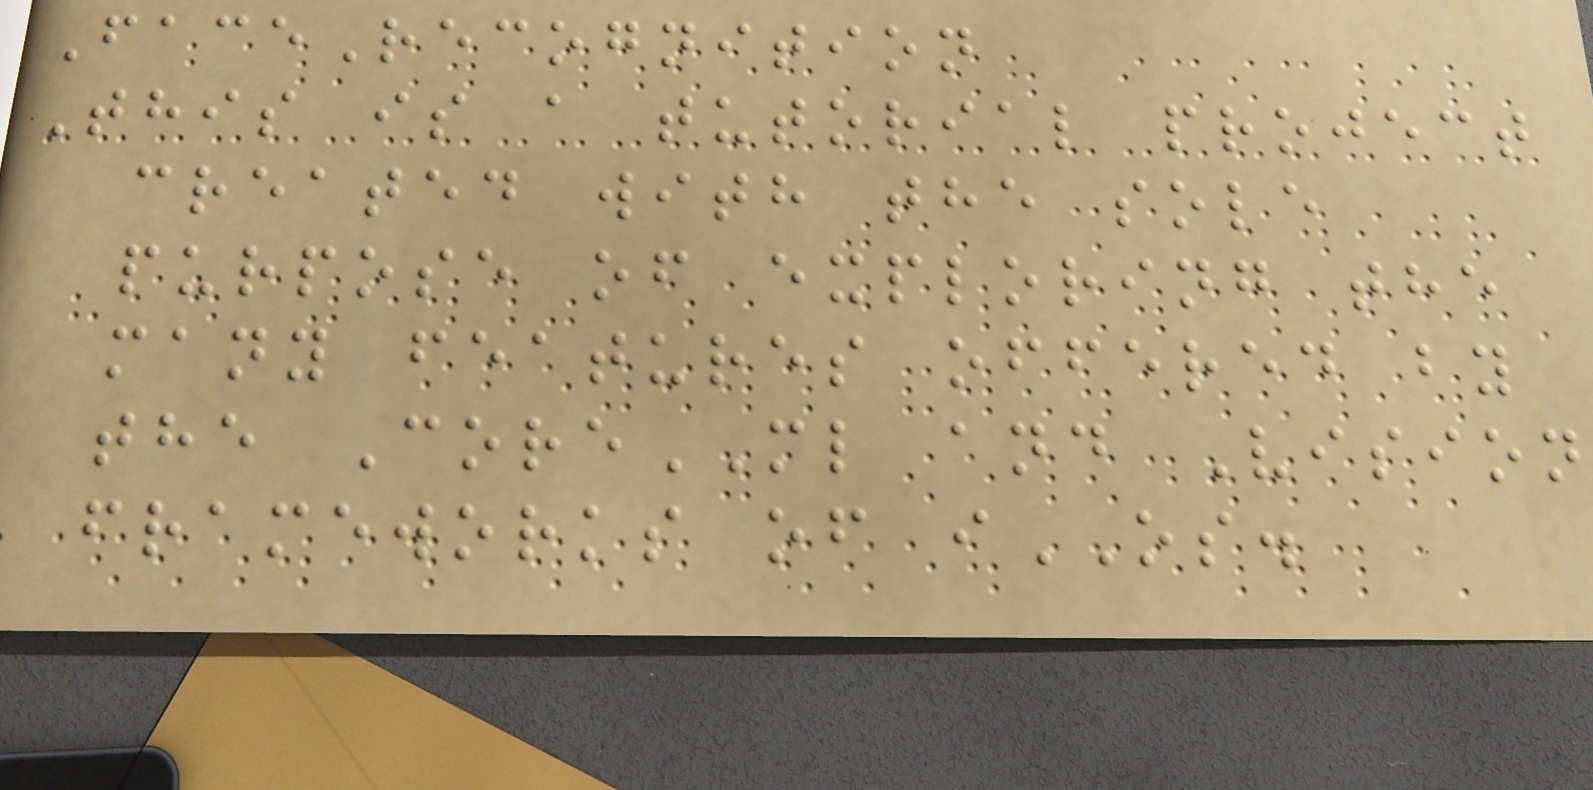FaceRecognition
This is a tutorial project
created with the sole
purpose of exploring the
many features offered by
the CoreML and Vision
frameworks of iOS.
